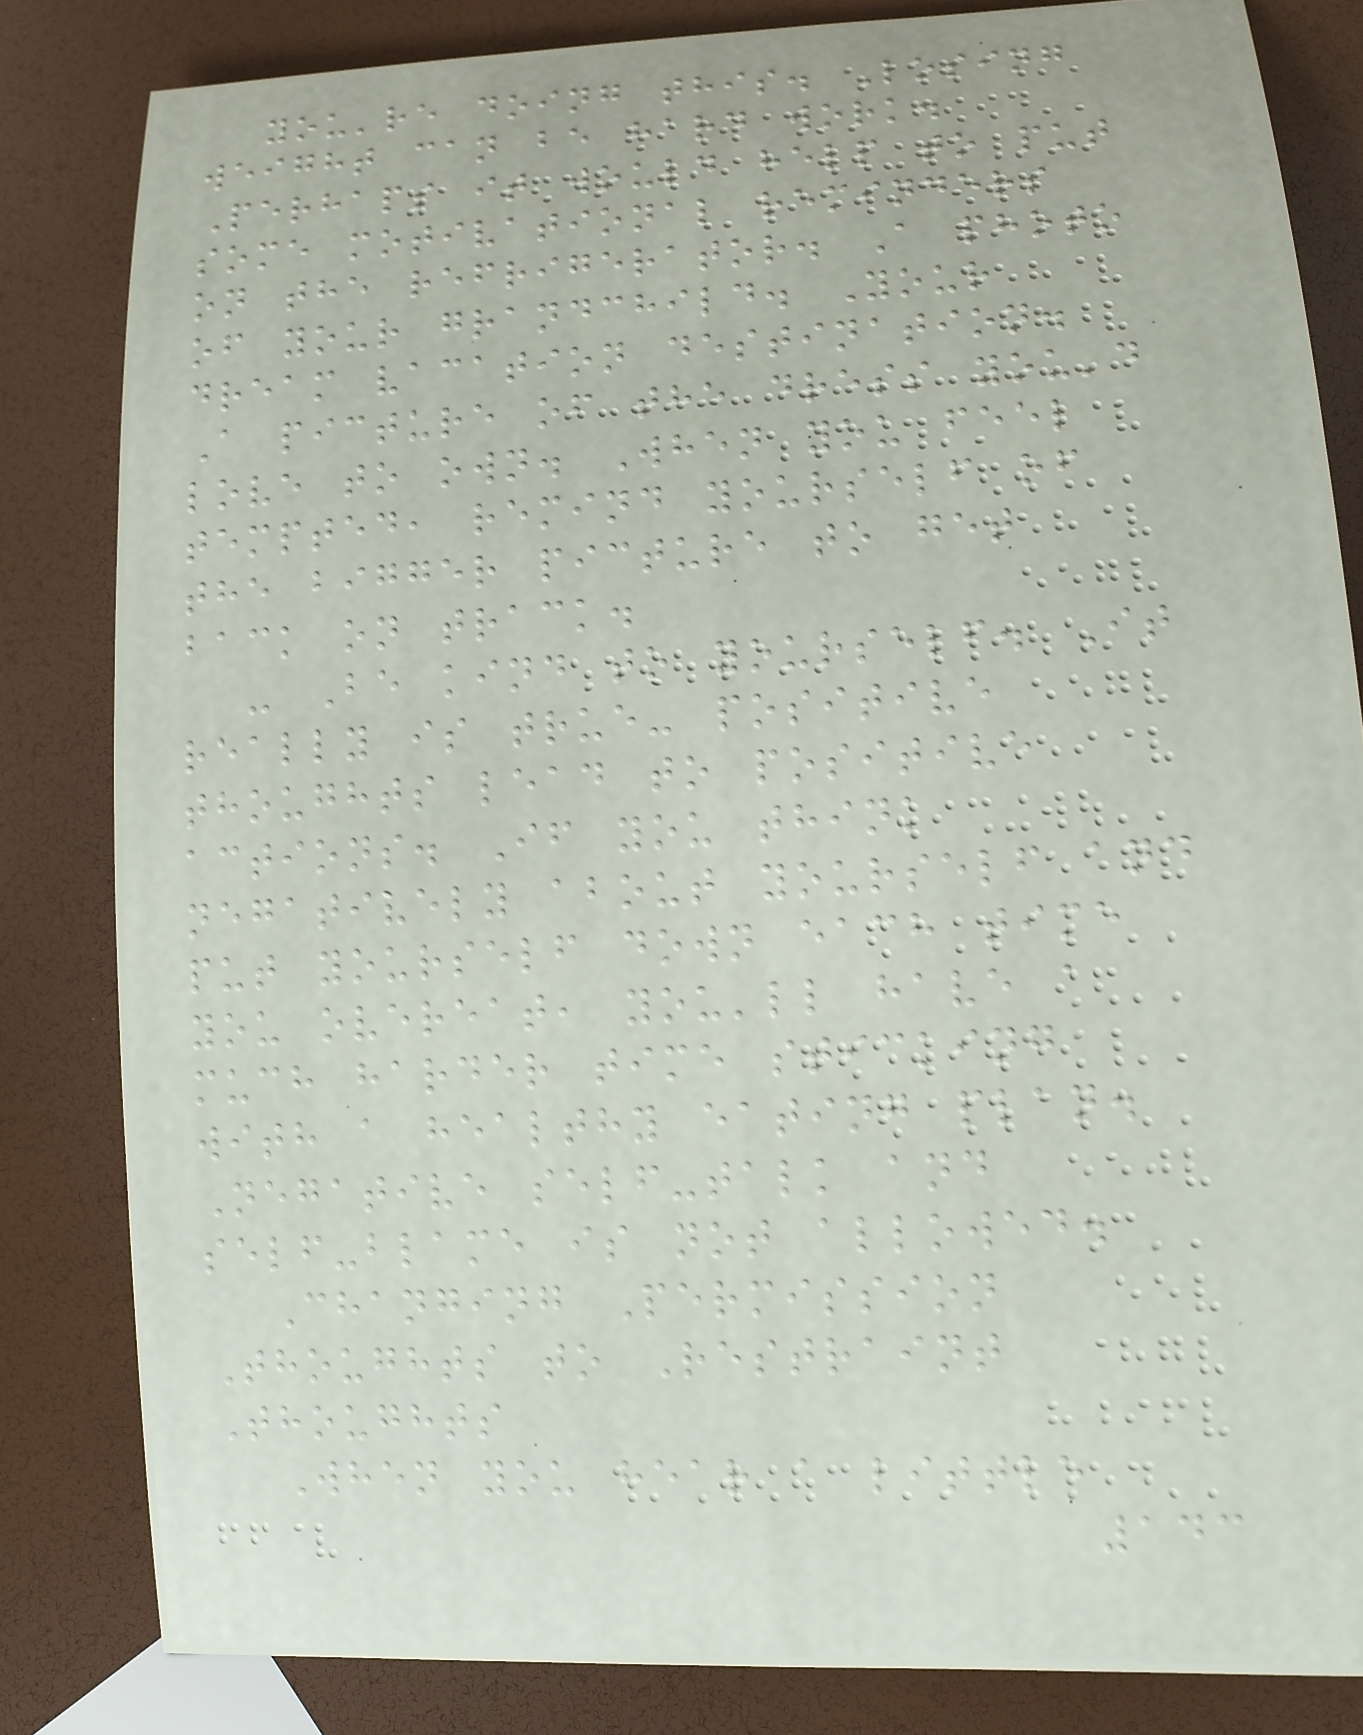you're doing this. Losing
weight can be hard work.
Perhaps it would help to put
some motivational reminders
on the refrigerator. A photo
of your grandchild. Your
dream vacation destination.
A picture of the dress you'd
love to own. When you feel
tempted, remind yourself of
the bigger picture to get
back on track.
- Be kind to yourself. It
really is true- positive
thoughts lead to positive
actions. If you think
negatively about yourself and
put yourself down each time
you overeat, you'll have a
much harder time sticking
with a healthy eating plan.
Negative self-talk and
self-blame is not allowed.
Changing Permission
Thoughts to Restraint
Thoughts
When you hear a little
143
